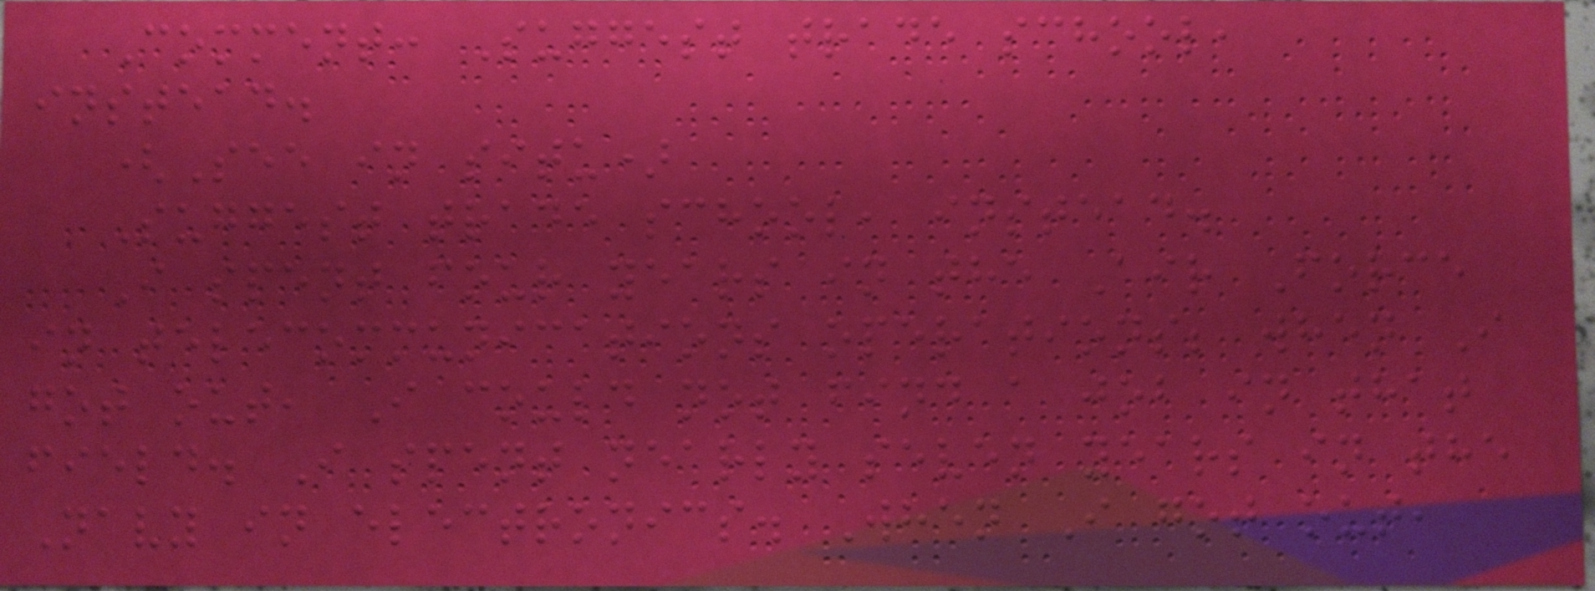Comment: Suggest trade school,
instead.
(See in situ)
Suggest trade school, instead.
I spent four years in the Air Force
in telecommunications operations; when I
got out, I could not find a job in that
field. I spent nearly seven years in the
Navy in electronics. When I got out,
